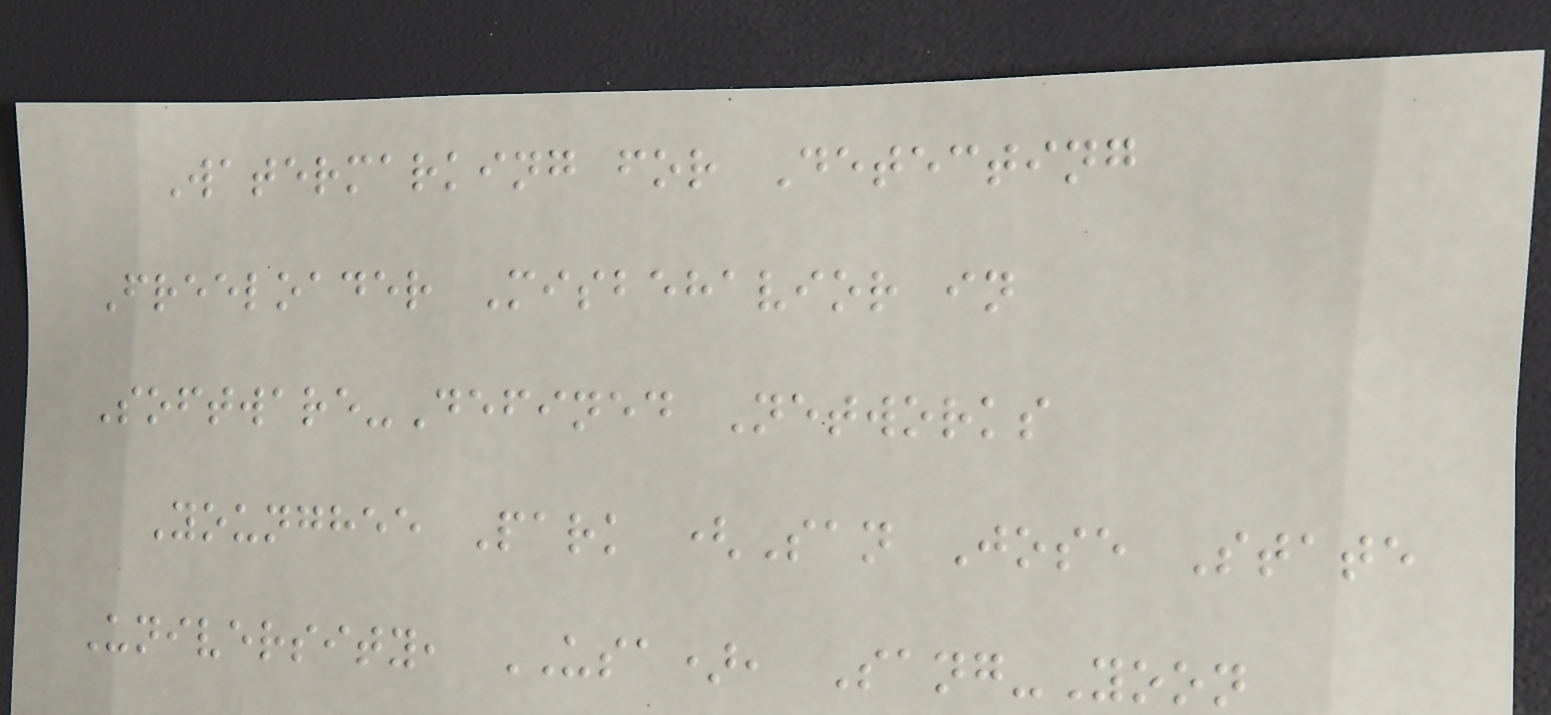Watermarking for Detecting
Freeloader Misbehavior in
Software-Defined Networks
Younghee Park (San Jose State
University, USA), Sang-Yoon
